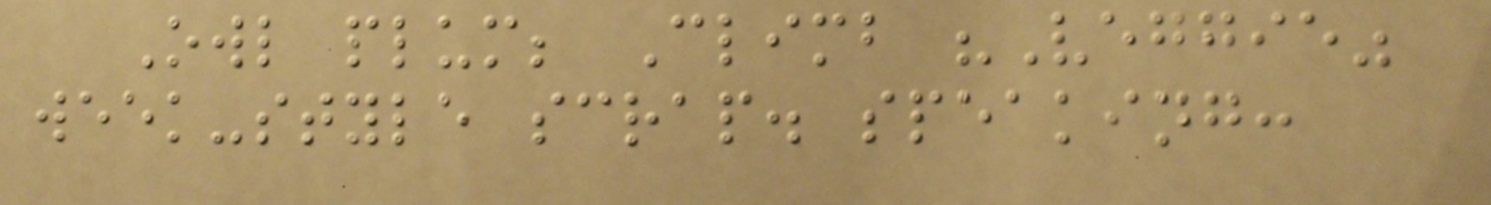Owl plum; Climb "Veggie"
week-style scrap. speaking:
